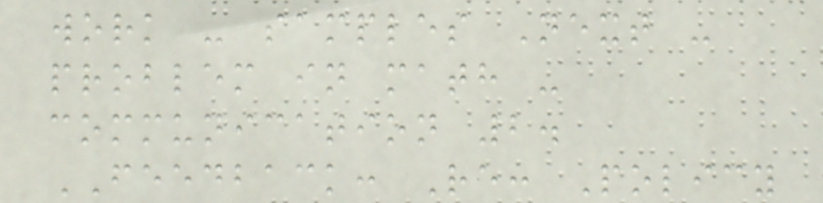work - samples Next -
problem in math -
communication 2.
FEEDBACK: Re: Policy
